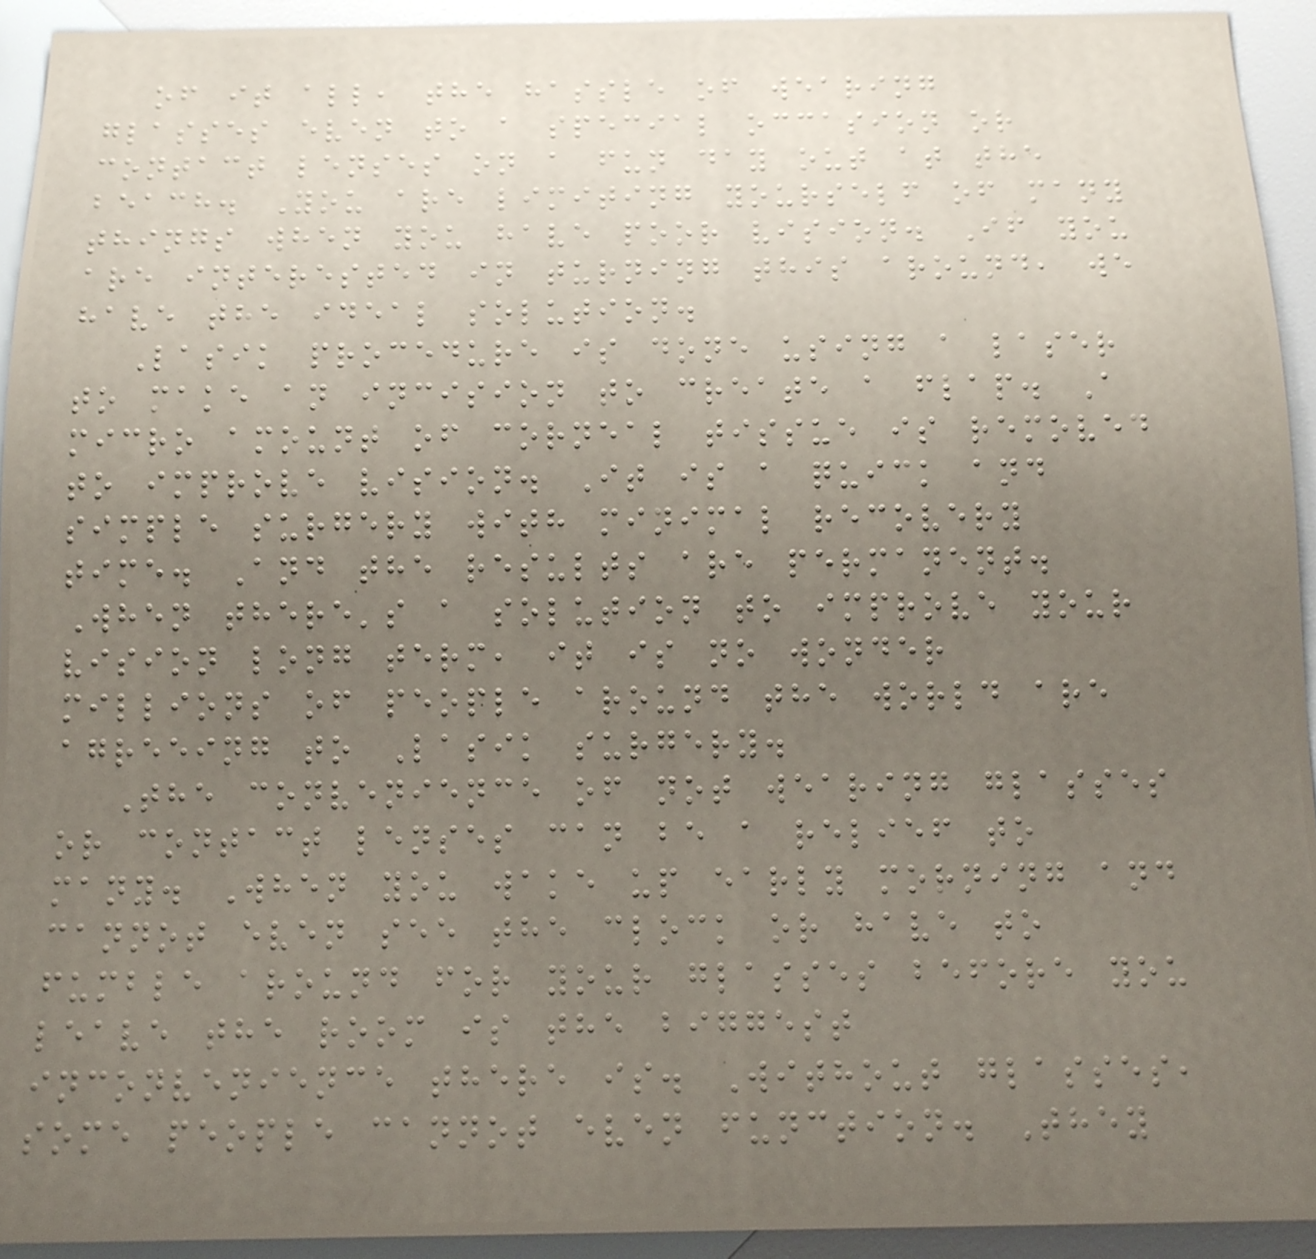of it all, the hassle of wearing
glasses even to a special occasion or
contact lenses on a fun day out at the
beach. You are limiting yourself of many
things when you have poor vision. If you
are interested in turning this around, we
have the ideal solution.
Lasik procedure is done using a laser
to make an incision to create a flap. A
micro amount of corneal tissue is removed
to improve vision. It is a quick and
simple surgery with minimal recovery
time. And the results are permanent.
When there's a solution to improve your
vision long term, it is no wonder
millions of people around the world are
agreeing to Lasik surgery.
The convenience of not wearing glasses
or contact lenses can be a relief to
many. When you wake up early morning and
cannot even see the clock or have to
fumble around for your glasses before you
leave the room is the biggest
inconvenience there is. Without glasses,
some people cannot even function. They
